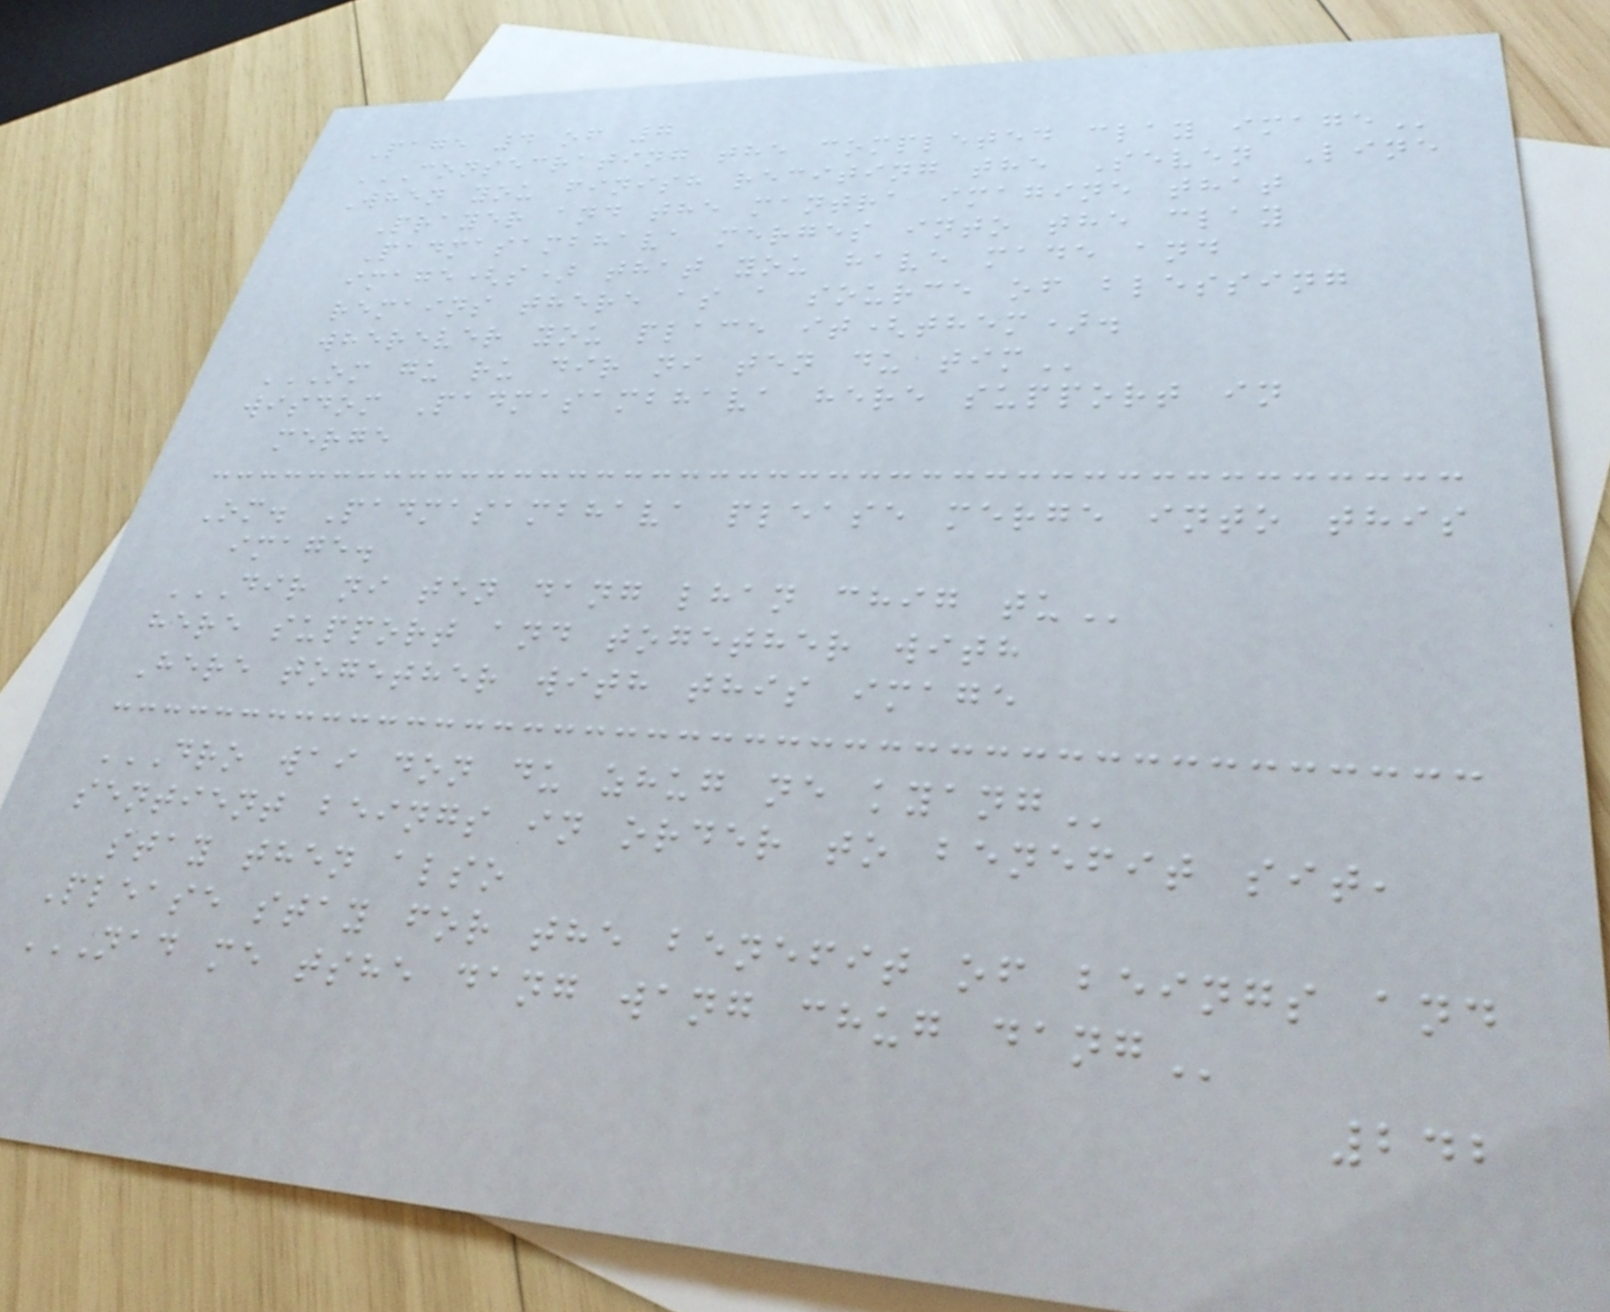Page 4 of 7
CONSECRATING THE COMPLETED CLAY IMAGE
When you finish reciting the Seven Line
Prayer and the mantra imagine that
Padmasambhava merges into the clay
image(s) that you have made and
remains there as a source of blessing
wherever you place it(them).
OM GU RU DIR NI TEN DU TIM
wisdom Padmasambhava here support in
merge
Om. Padmasambhava please merge into this
image.
DIR NI TEN DANG LHAN CHIG TU
here support and together with
Here together with this image
DRO WAI DON DU ZHUG NE KYANG
sentient beings in order to benefit sit,
stay then also
Please stay for the benefit of beings and
NAD ME TSHE DANG WANG CHUG DANG
242
